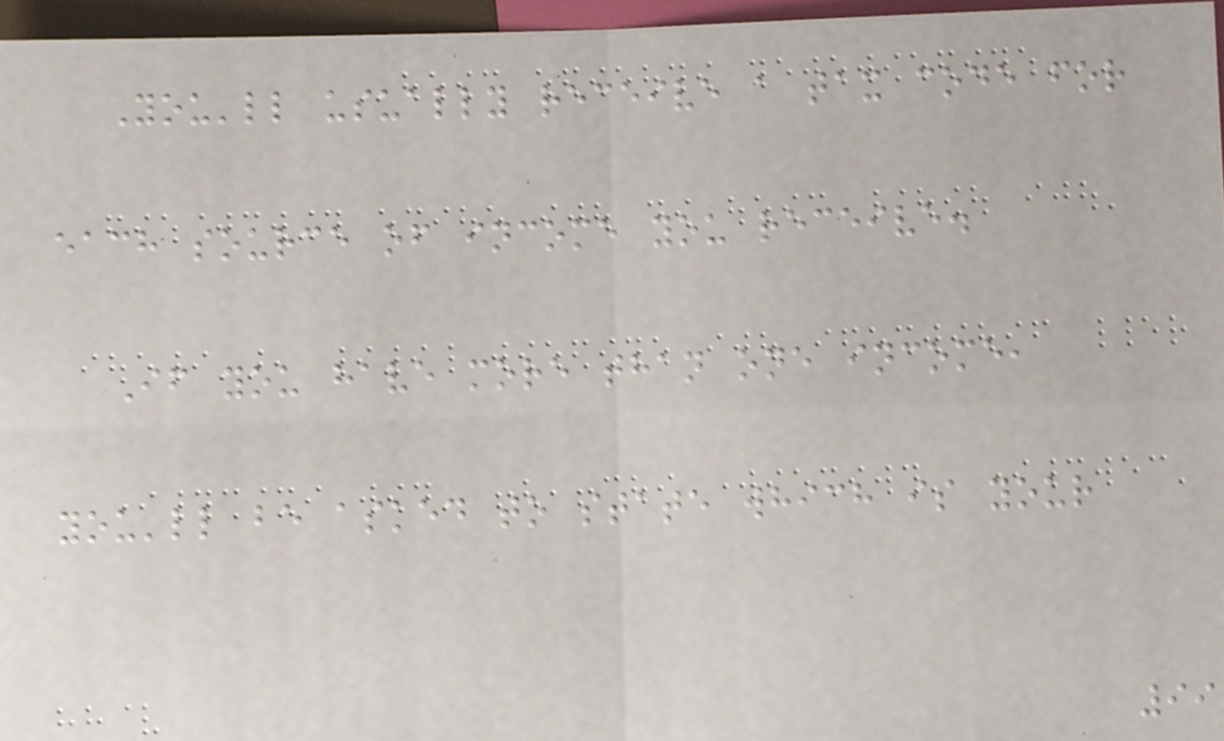You'll usually receive a tax code for
each source of income you receive.
If you have more than one income,
you'll be asked to state which is your
99
